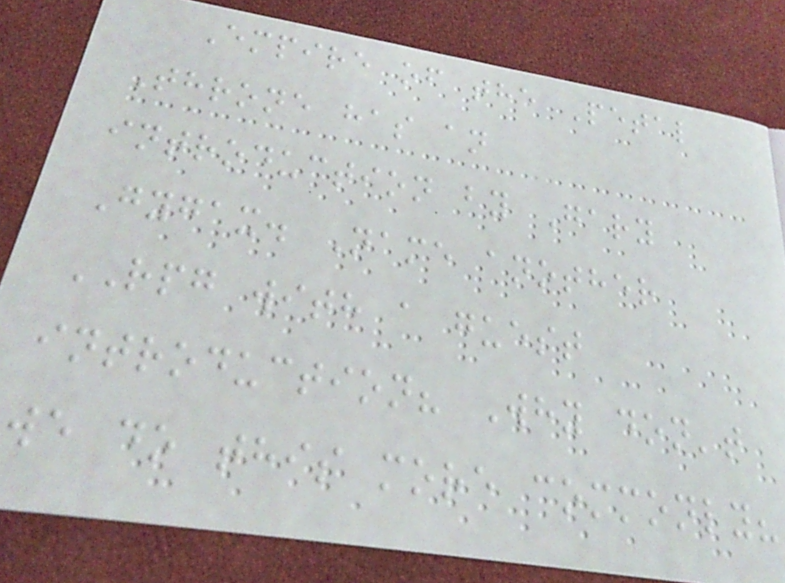Empire of the Petal
Throne has an
introduction by Gary
Gygax. Name another
RPG with a guest
introduction? Why don't
we do this more commonly?
